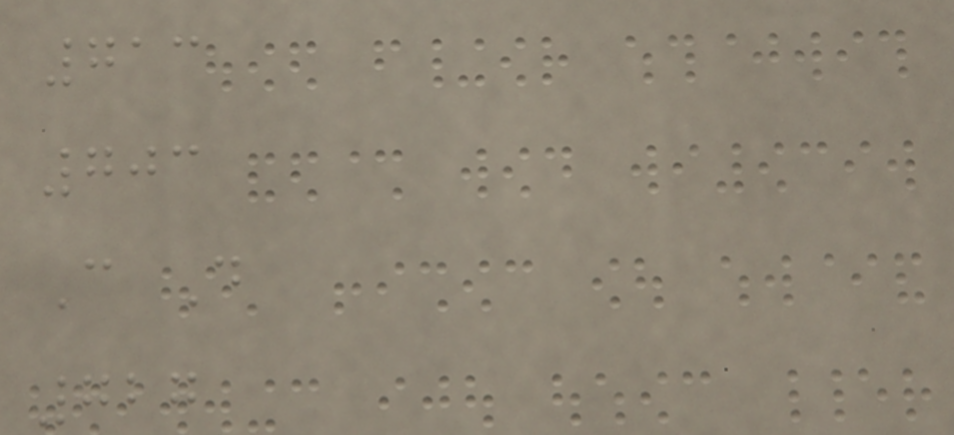713
703
C D
727
